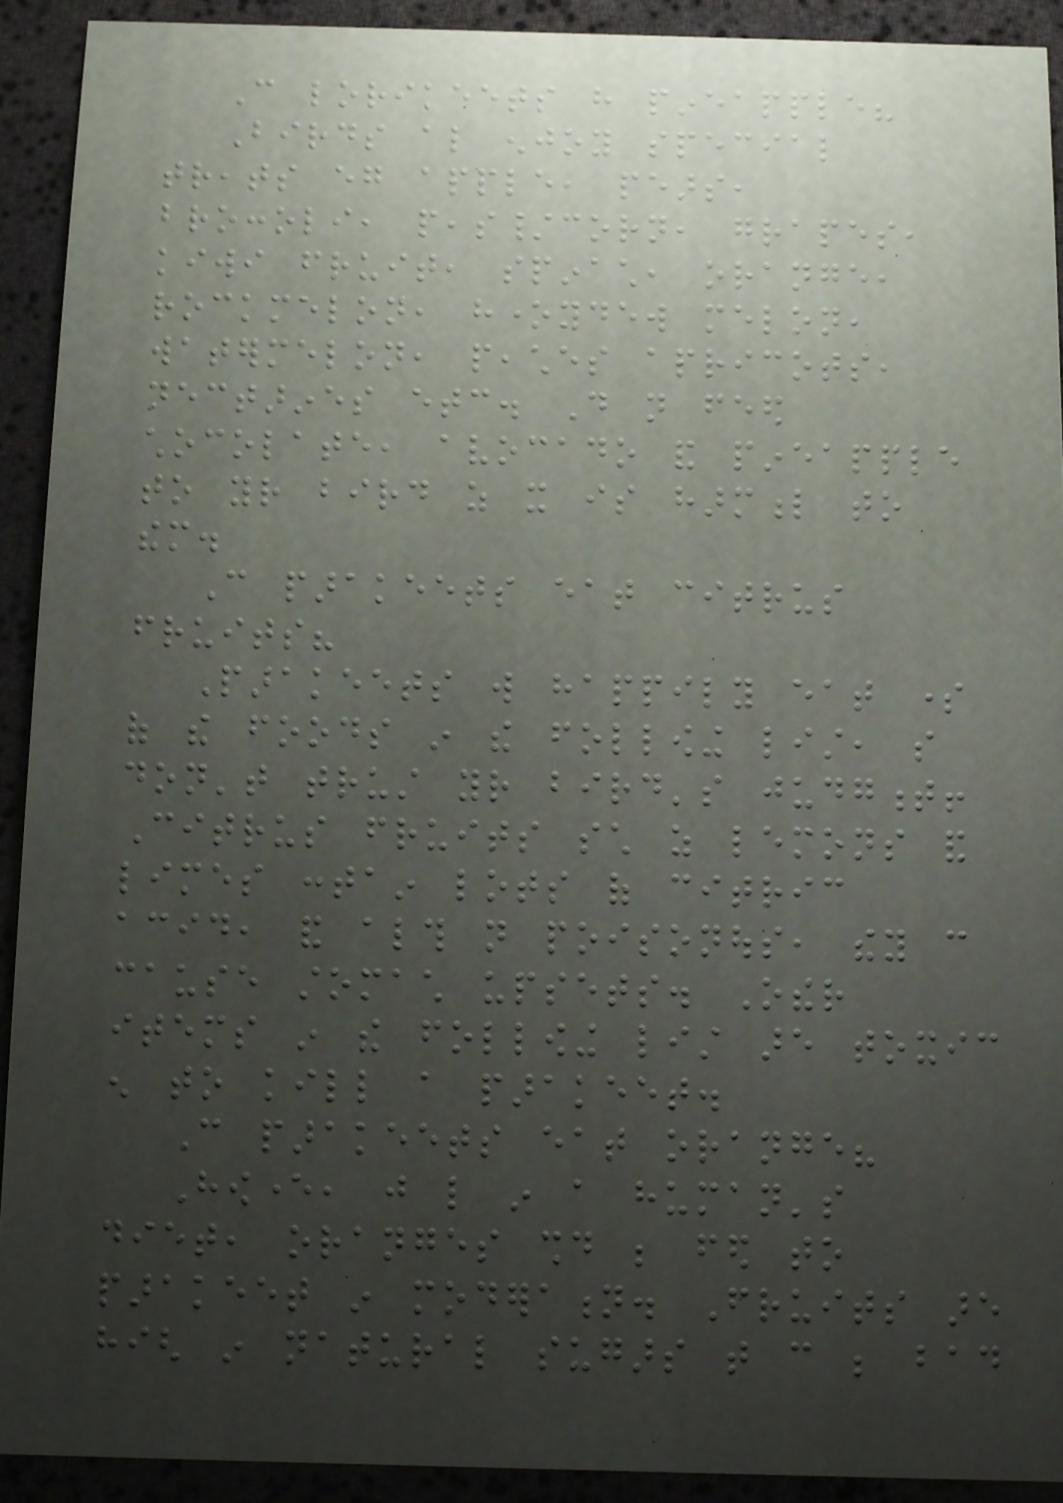Can lorikeets have pineapple?
Birds also enjoy special
treats eg apple, pears,
broccoli, peas/corn, grapes,
kiwi fruit, spinach, orange,
rockmelon, honeydew melon,
watermelon, peaches apricots,
nectarines etc. Do not feed
chocolate, avocado and pineapple
to your bird as it is harmful to
them.
Can parakeets eat citrus
fruits?
Parakeets will happily eat some
of the foods in the following list, so
don't trust your bird's judgment!
Citrus fruits such as lemons and
limes contain lots of citric
acid, and although not poisonous, they can
cause stomach upsets. Other
items in the following list are toxic
enough to kill a parakeet.
Can parakeets eat orange?
However, just like in a human's
diet, oranges should be fed to
parakeet in moderation. Fruits are
high in natural sugars that can be bad
